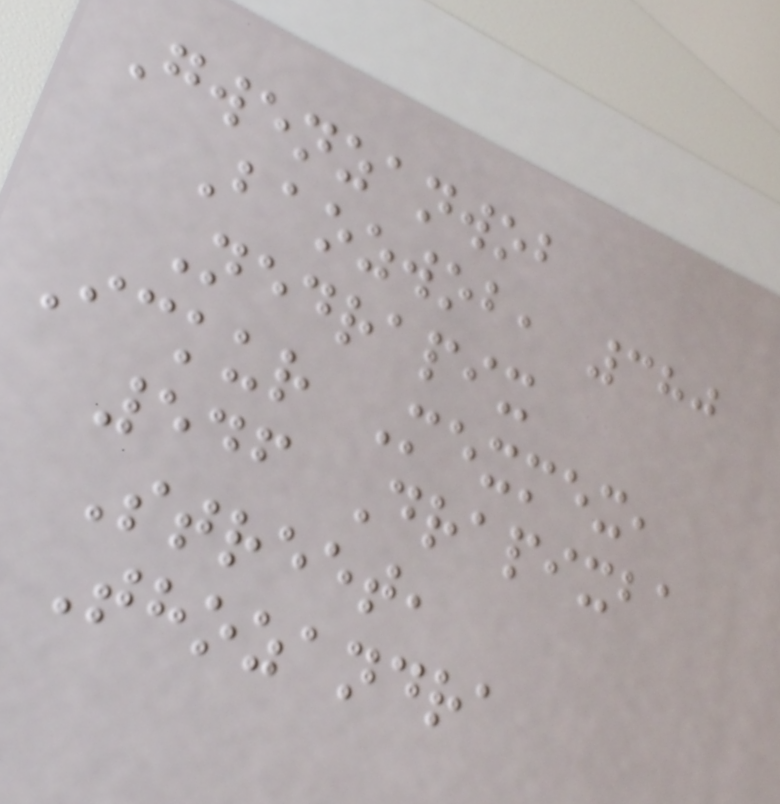Gwenzanwob
Baozwob, 380
Nedrapix
Ickur Mexmex,
546 Drapixba
Street,
Thozandra
